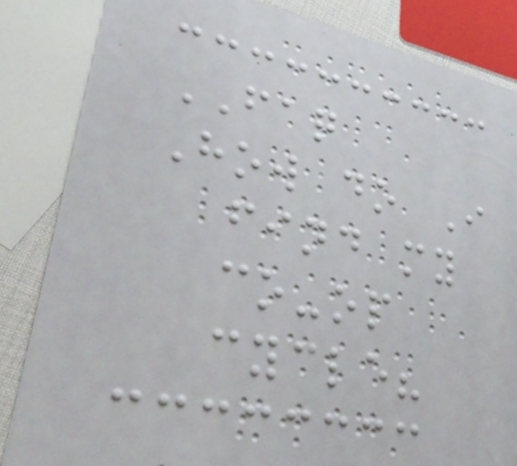FAQ
How do I
find my
co-op
cycle?
